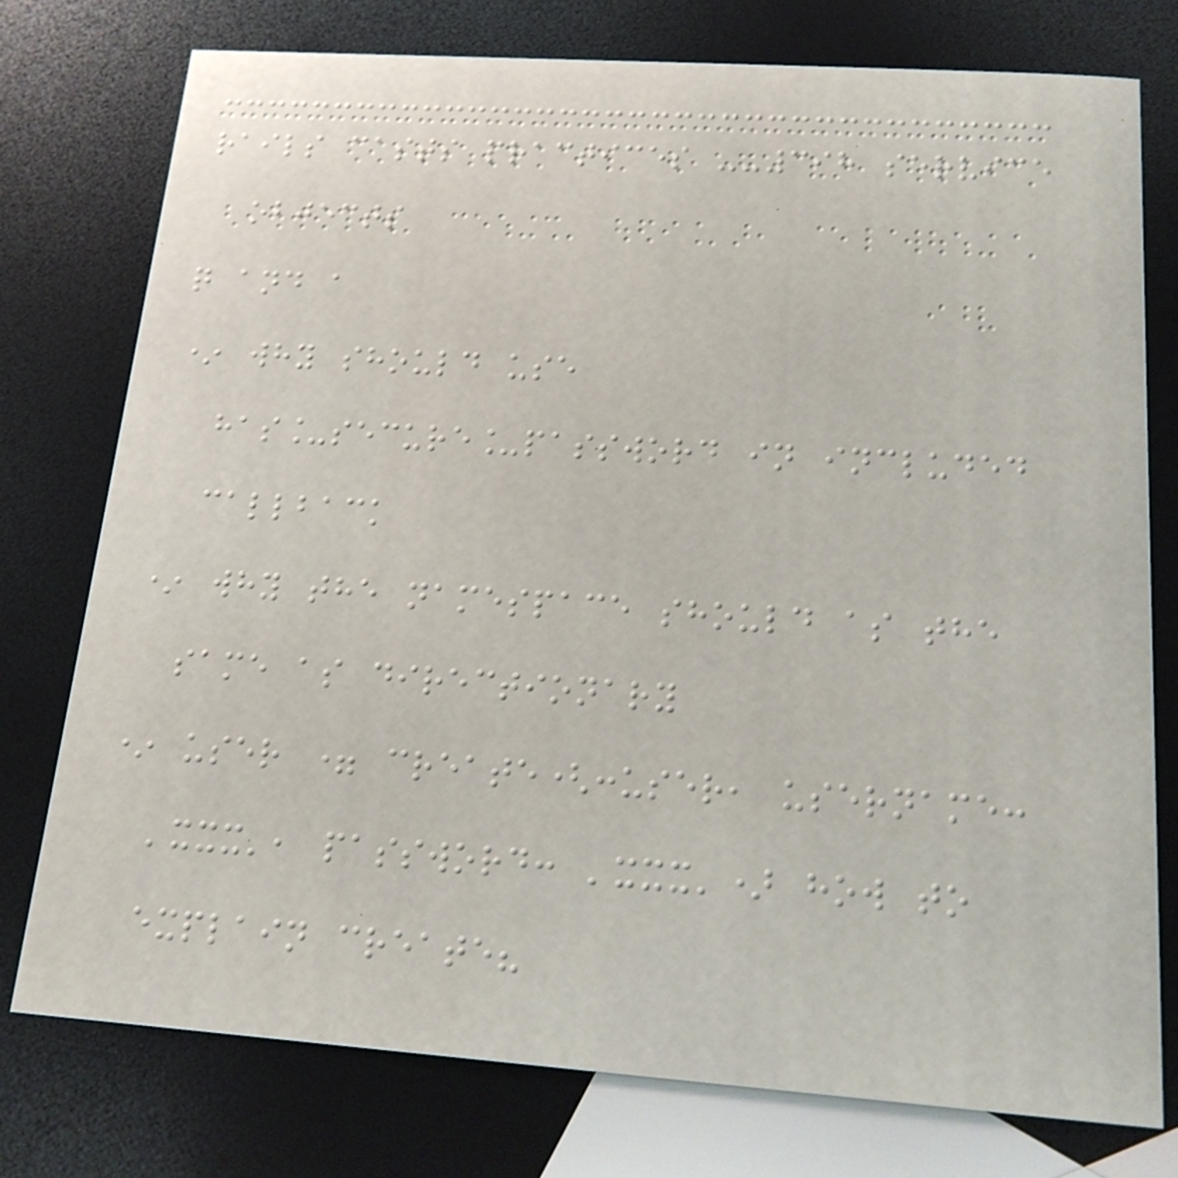rails casts practices --398 service
objects
q and a
* why should use
has_secure_password in included
callback
* why the namespace should as the
same as directionary
* user = create(:user, username:
'xxx', password: 'xxx') how to
explain create?
